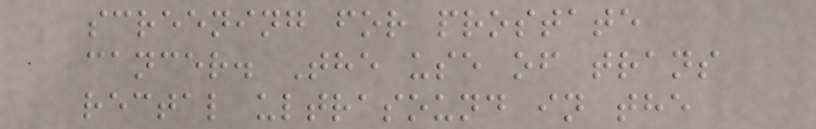screening for prostate
cancer. The use of trans
rectal ultrasound in the
